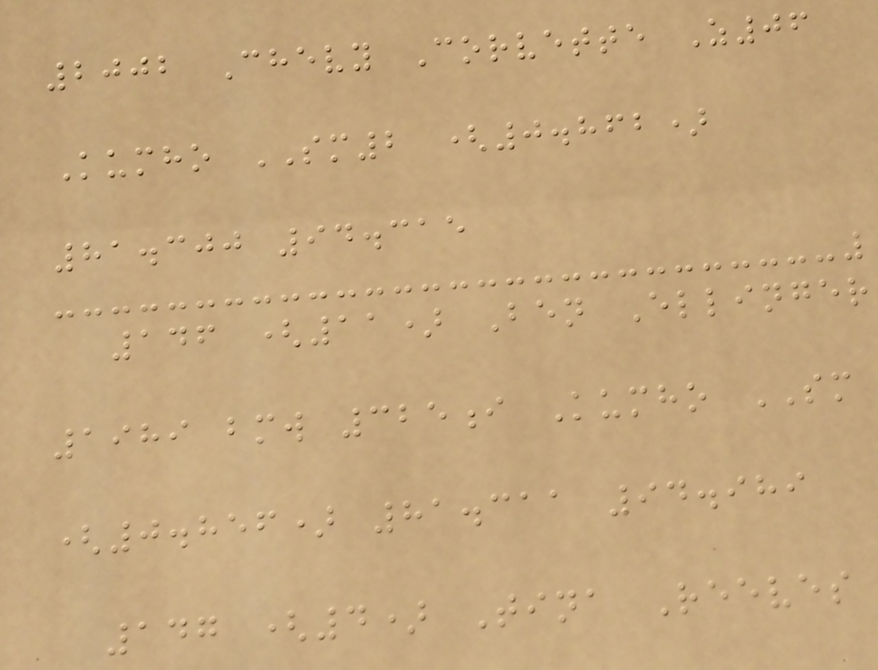2002 Chevy Corvette Z06
Kumho SM2 (0.862)
81.300 94.315
146 (11) Ben Ellinger
1989 bmw 325i Kumho SM
(0.856) 81.311 94.989
147 (4) Tina Reeves
